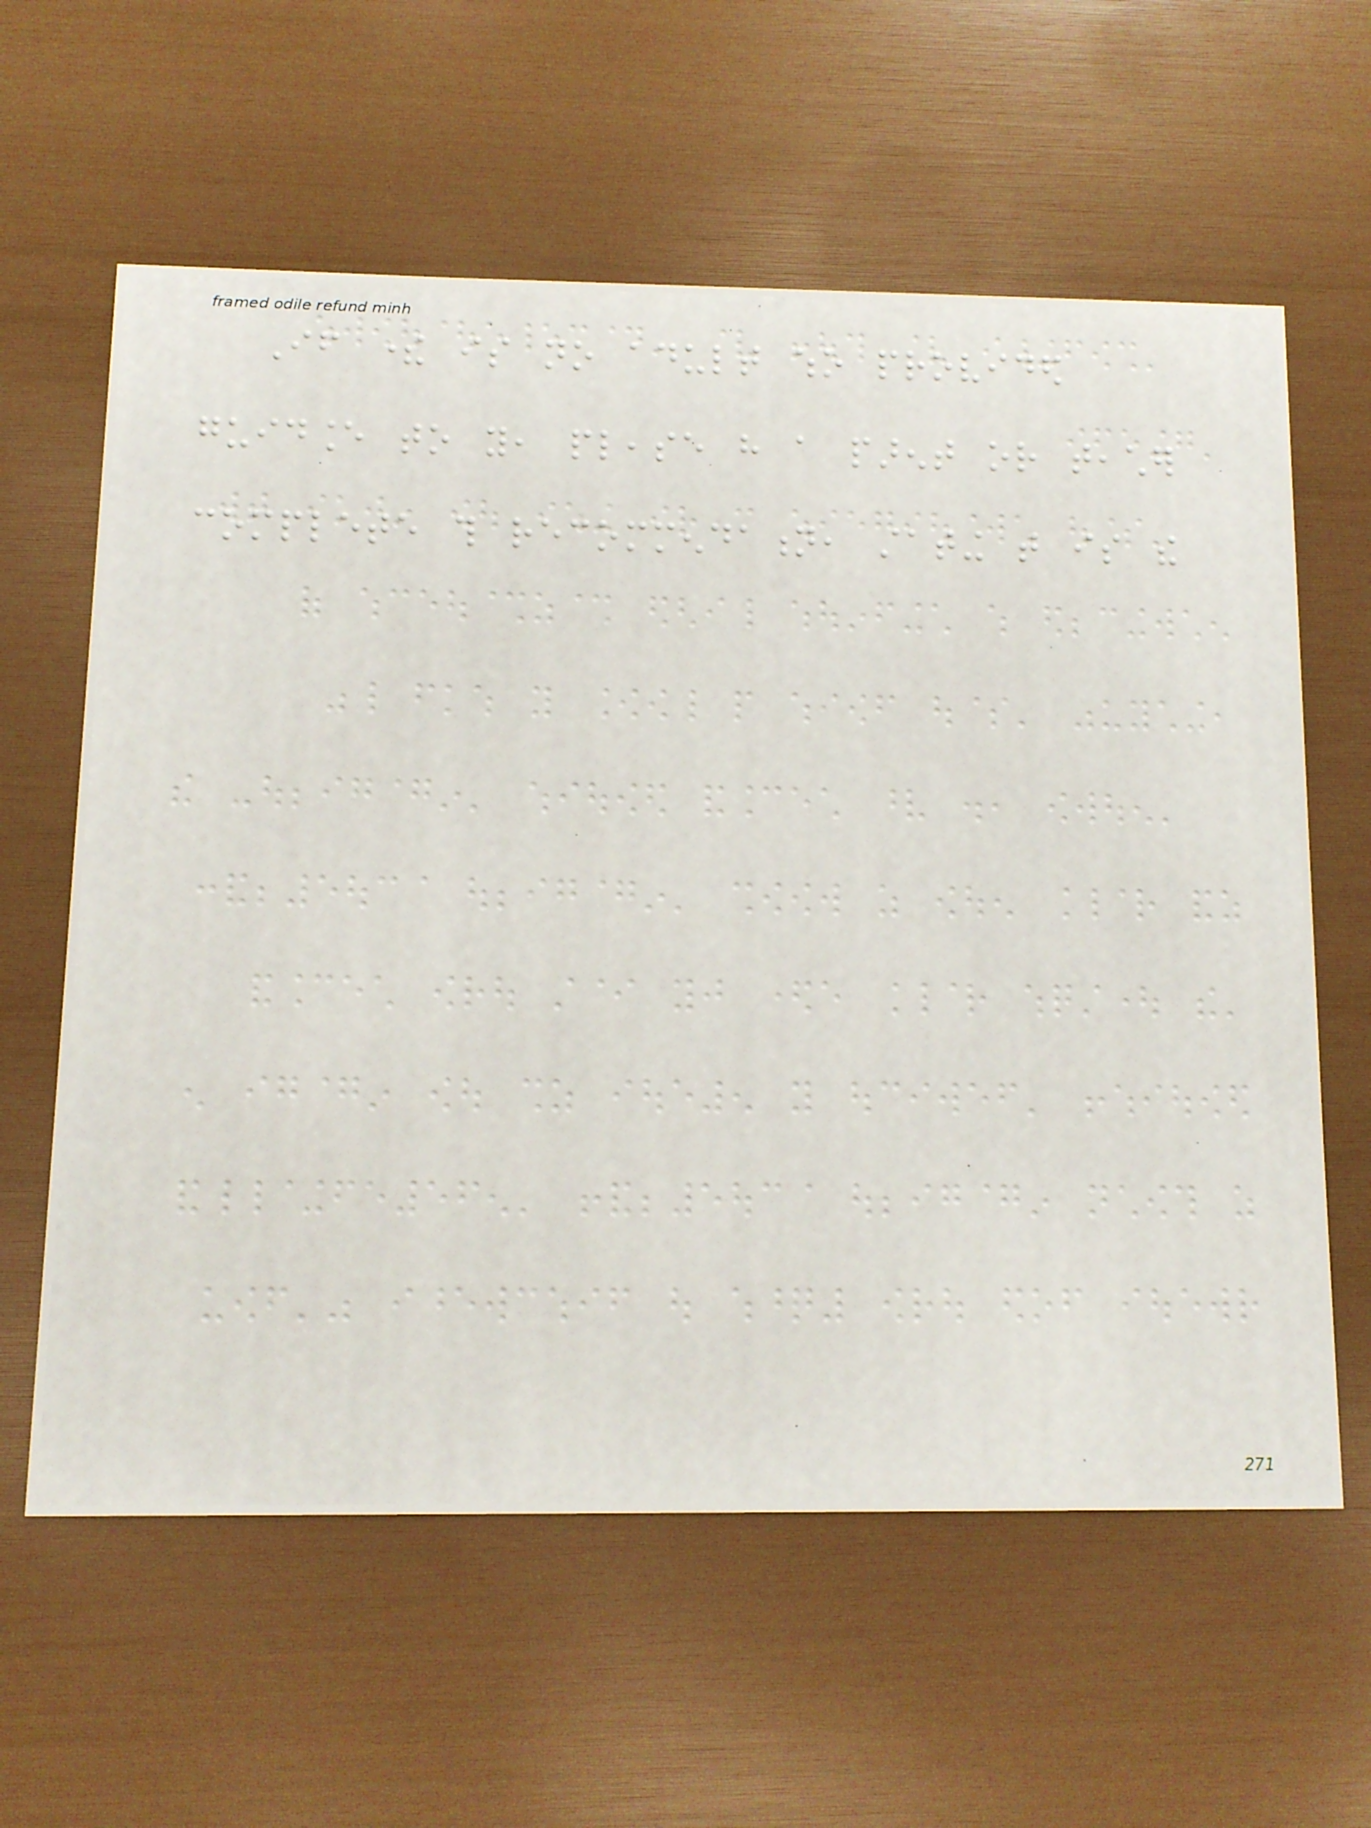If there is no adult who provided
guidance to you, please have a parent or teacher
complete this recommendation, stating that is the
